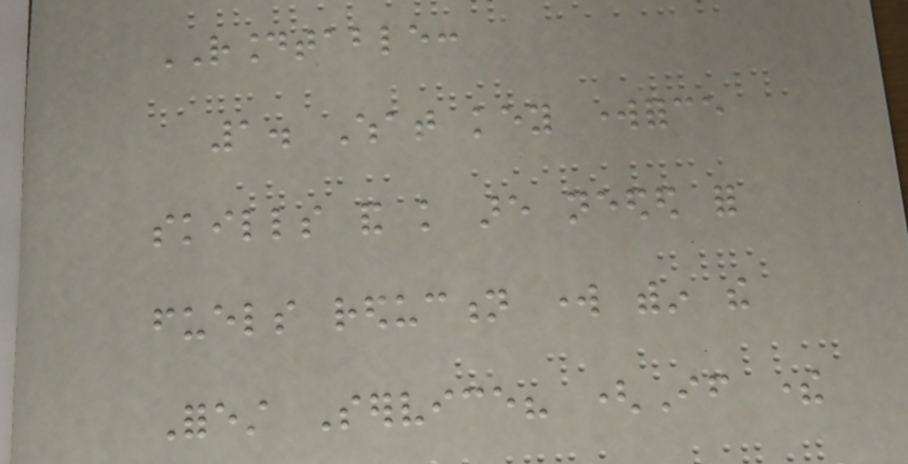ROUNDTABLE:
1. What key workforce
skills and knowledge are needed for
fuels reduction work within the
Forest Service? (If there
